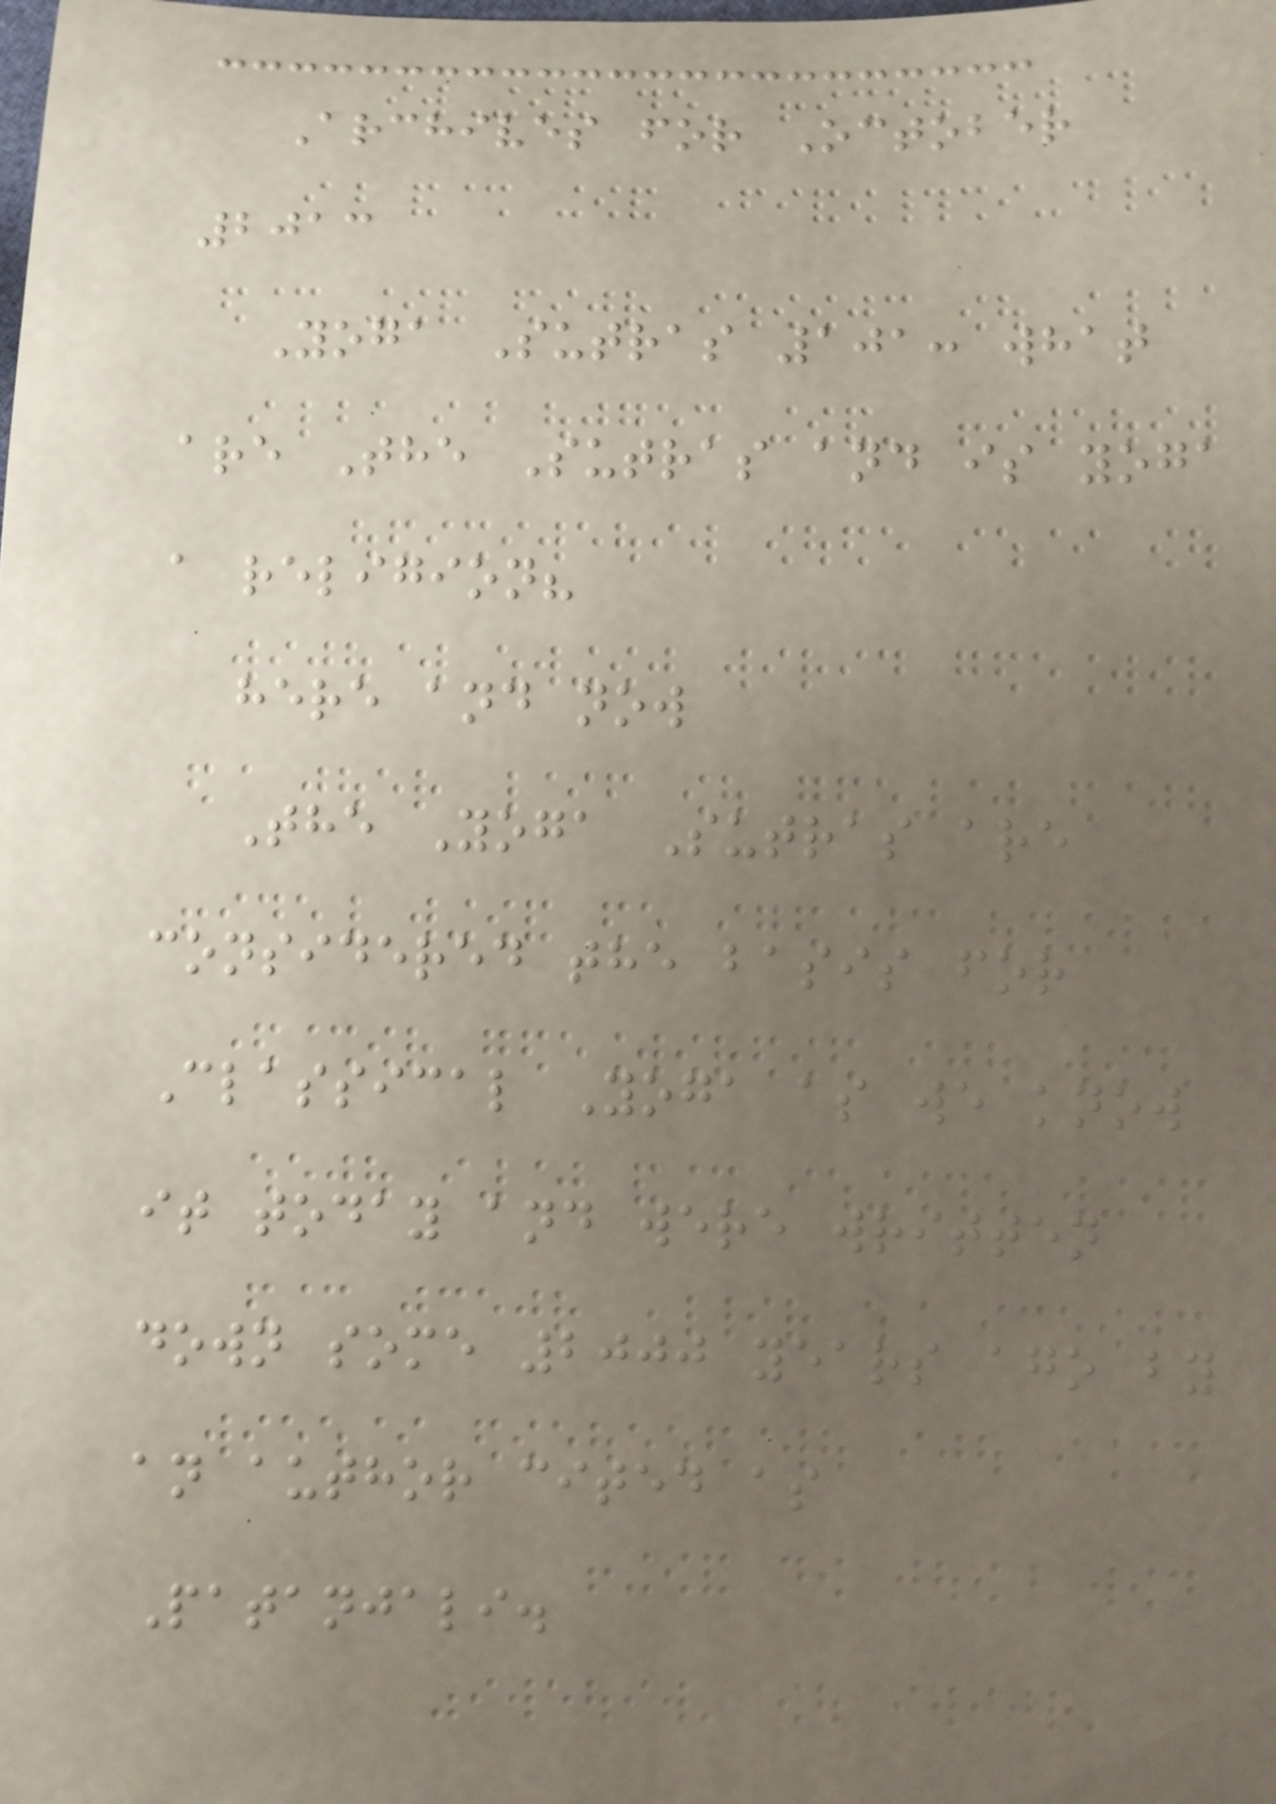Archives for October
2013
Yoga Sutras 101: what
are The Sutras and is yoga
a religion?
here and now
The Yoga Sutras are
considered the basis for
Classical Yoga as we know
it today and were written
down some 2000 years ago by
an author cited as
Patanjali.
